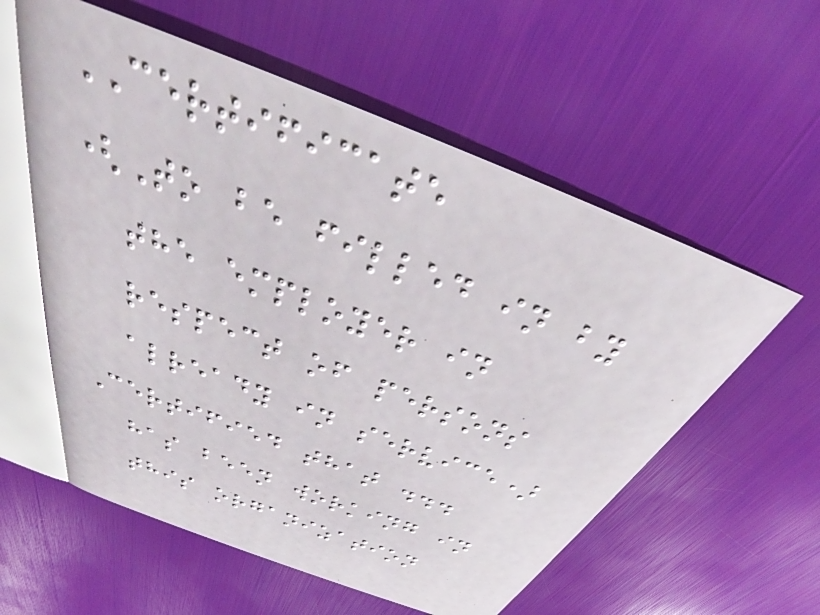CERTIFICATE
(To be filled in by
the employer in
respect of persons
already in service)
Certified that ...
has been working in
this organization
